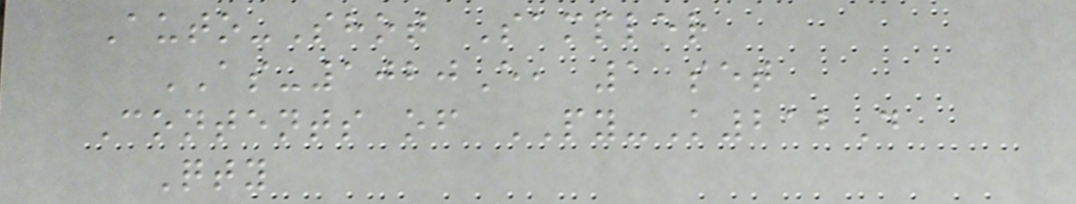Auto-Shot Sampler
AS-1020E, 1 set
Contents of PY-K212D
Qty
